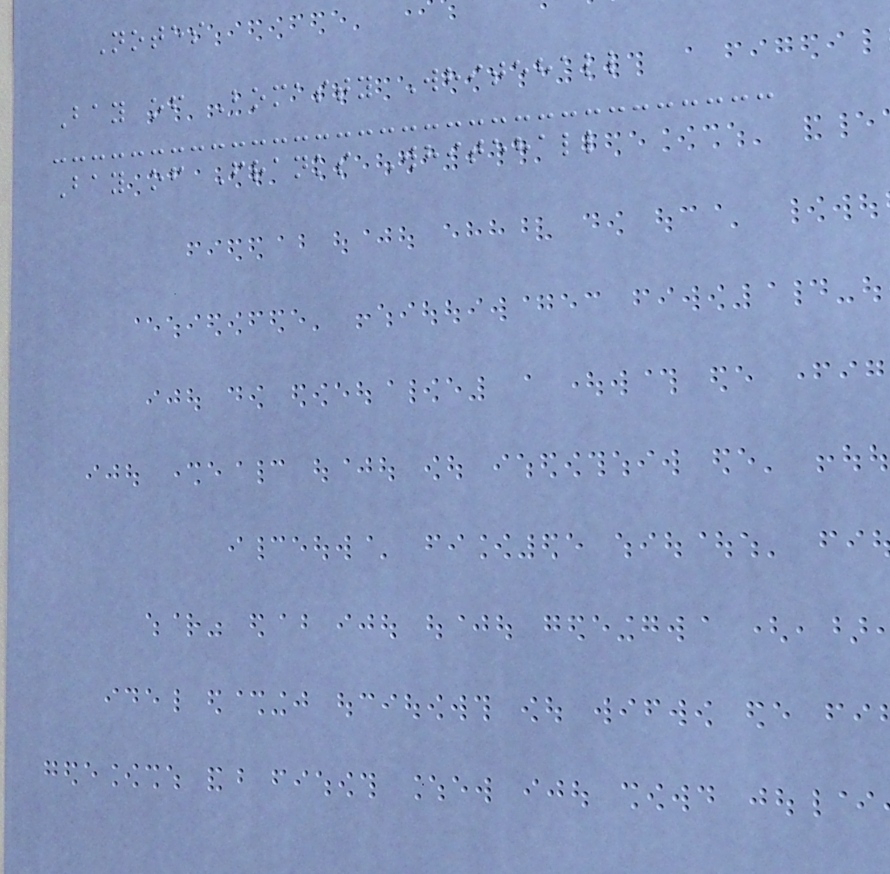Notes
Bay of Bomasty Whitehall
Bay of Franks Whitehall
